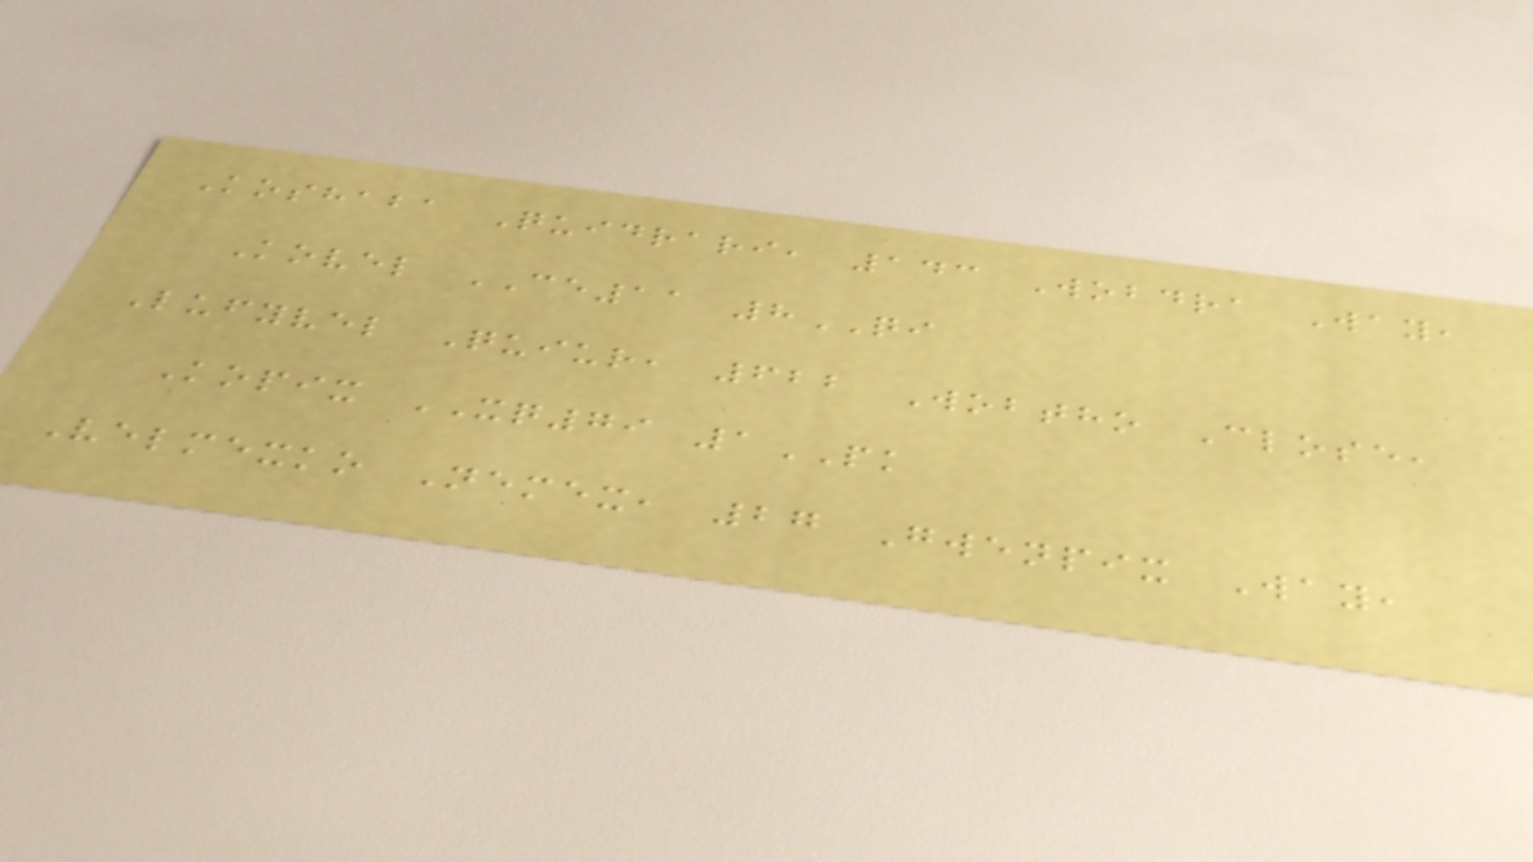Koshaba Quidrari, 143 Wobdra Way,
Kovel CE11 8QI
Lufyvel Quiur, 622 Wobtho Close,
Kopix XQ79 1PK
Velmexko Nemex, 27 Gwenpix Way,
